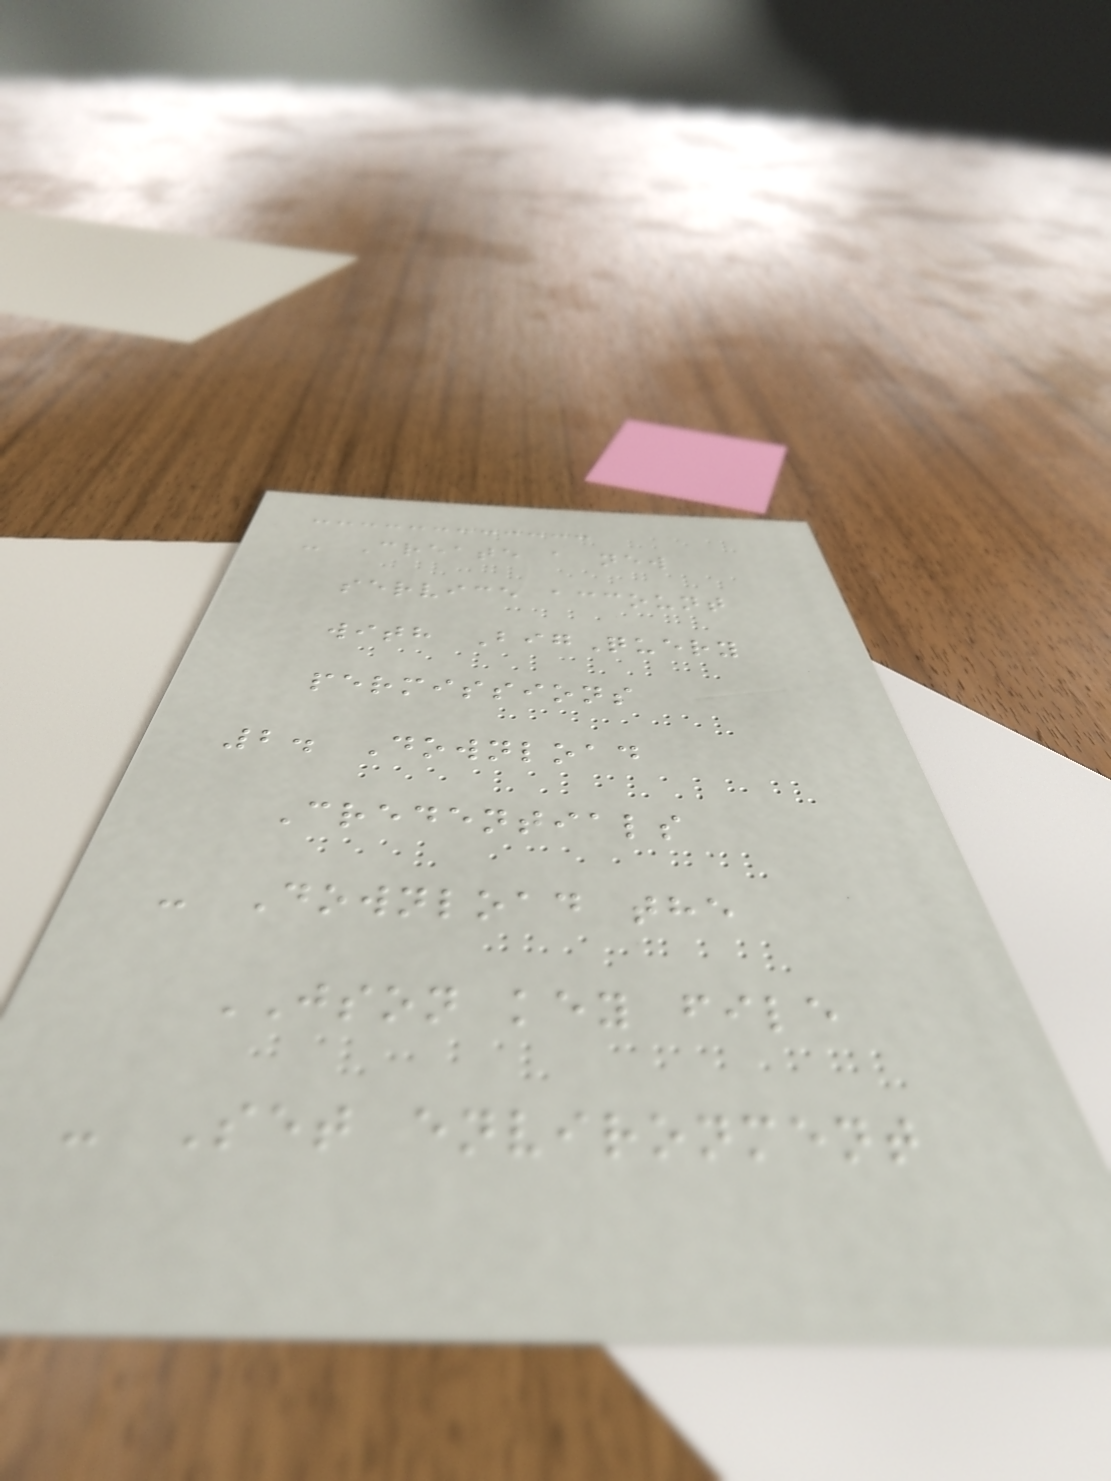- Create a new
service account
with BigQuery
permissions
2. Download
Credentials
- Download the
JSON key file
- Set environment
